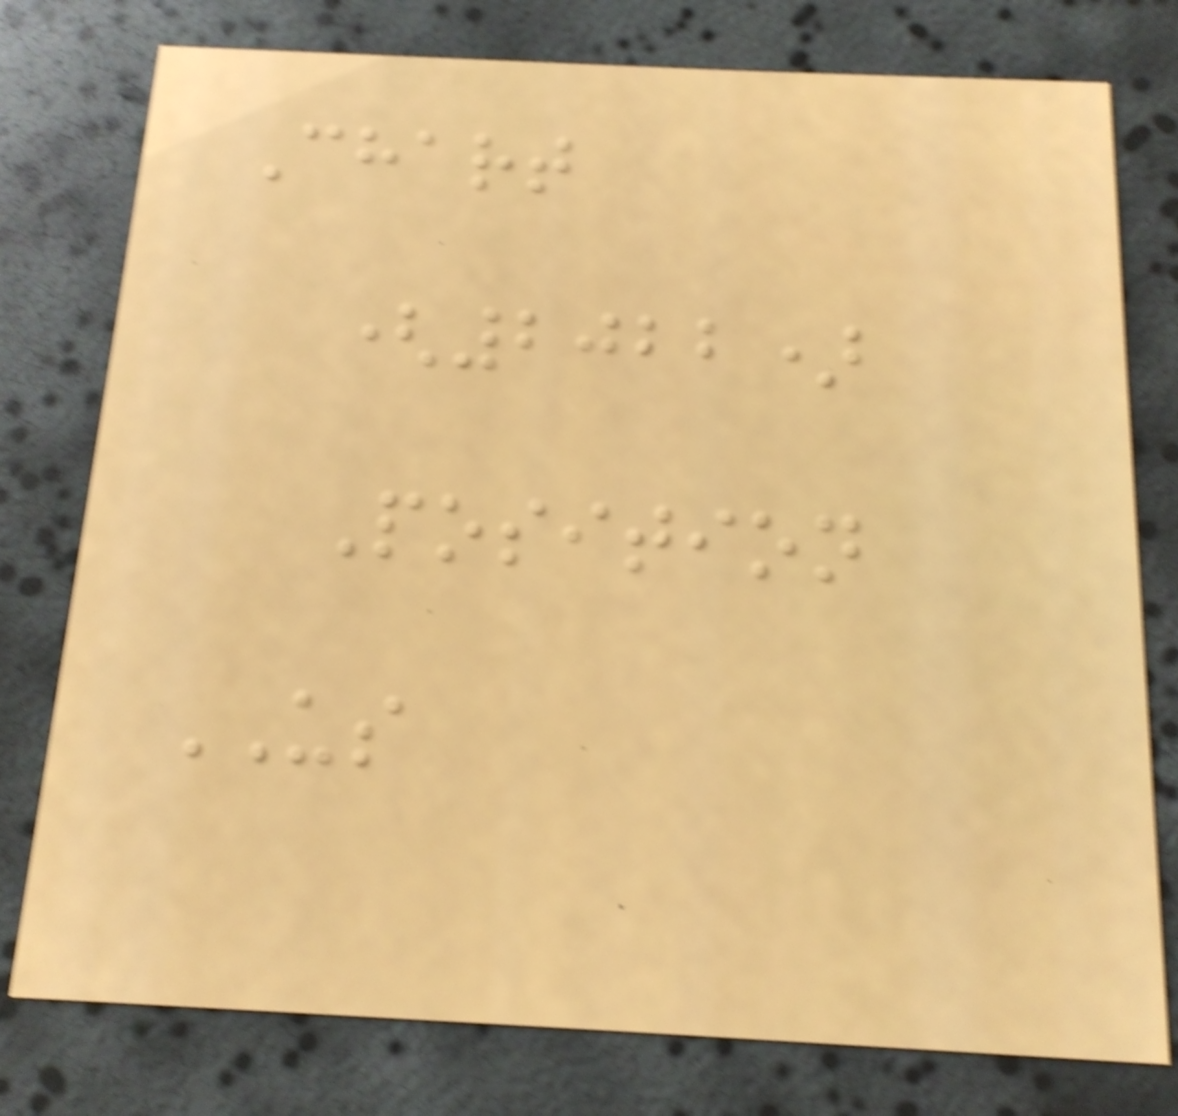Chart
(2022)
Position
US
